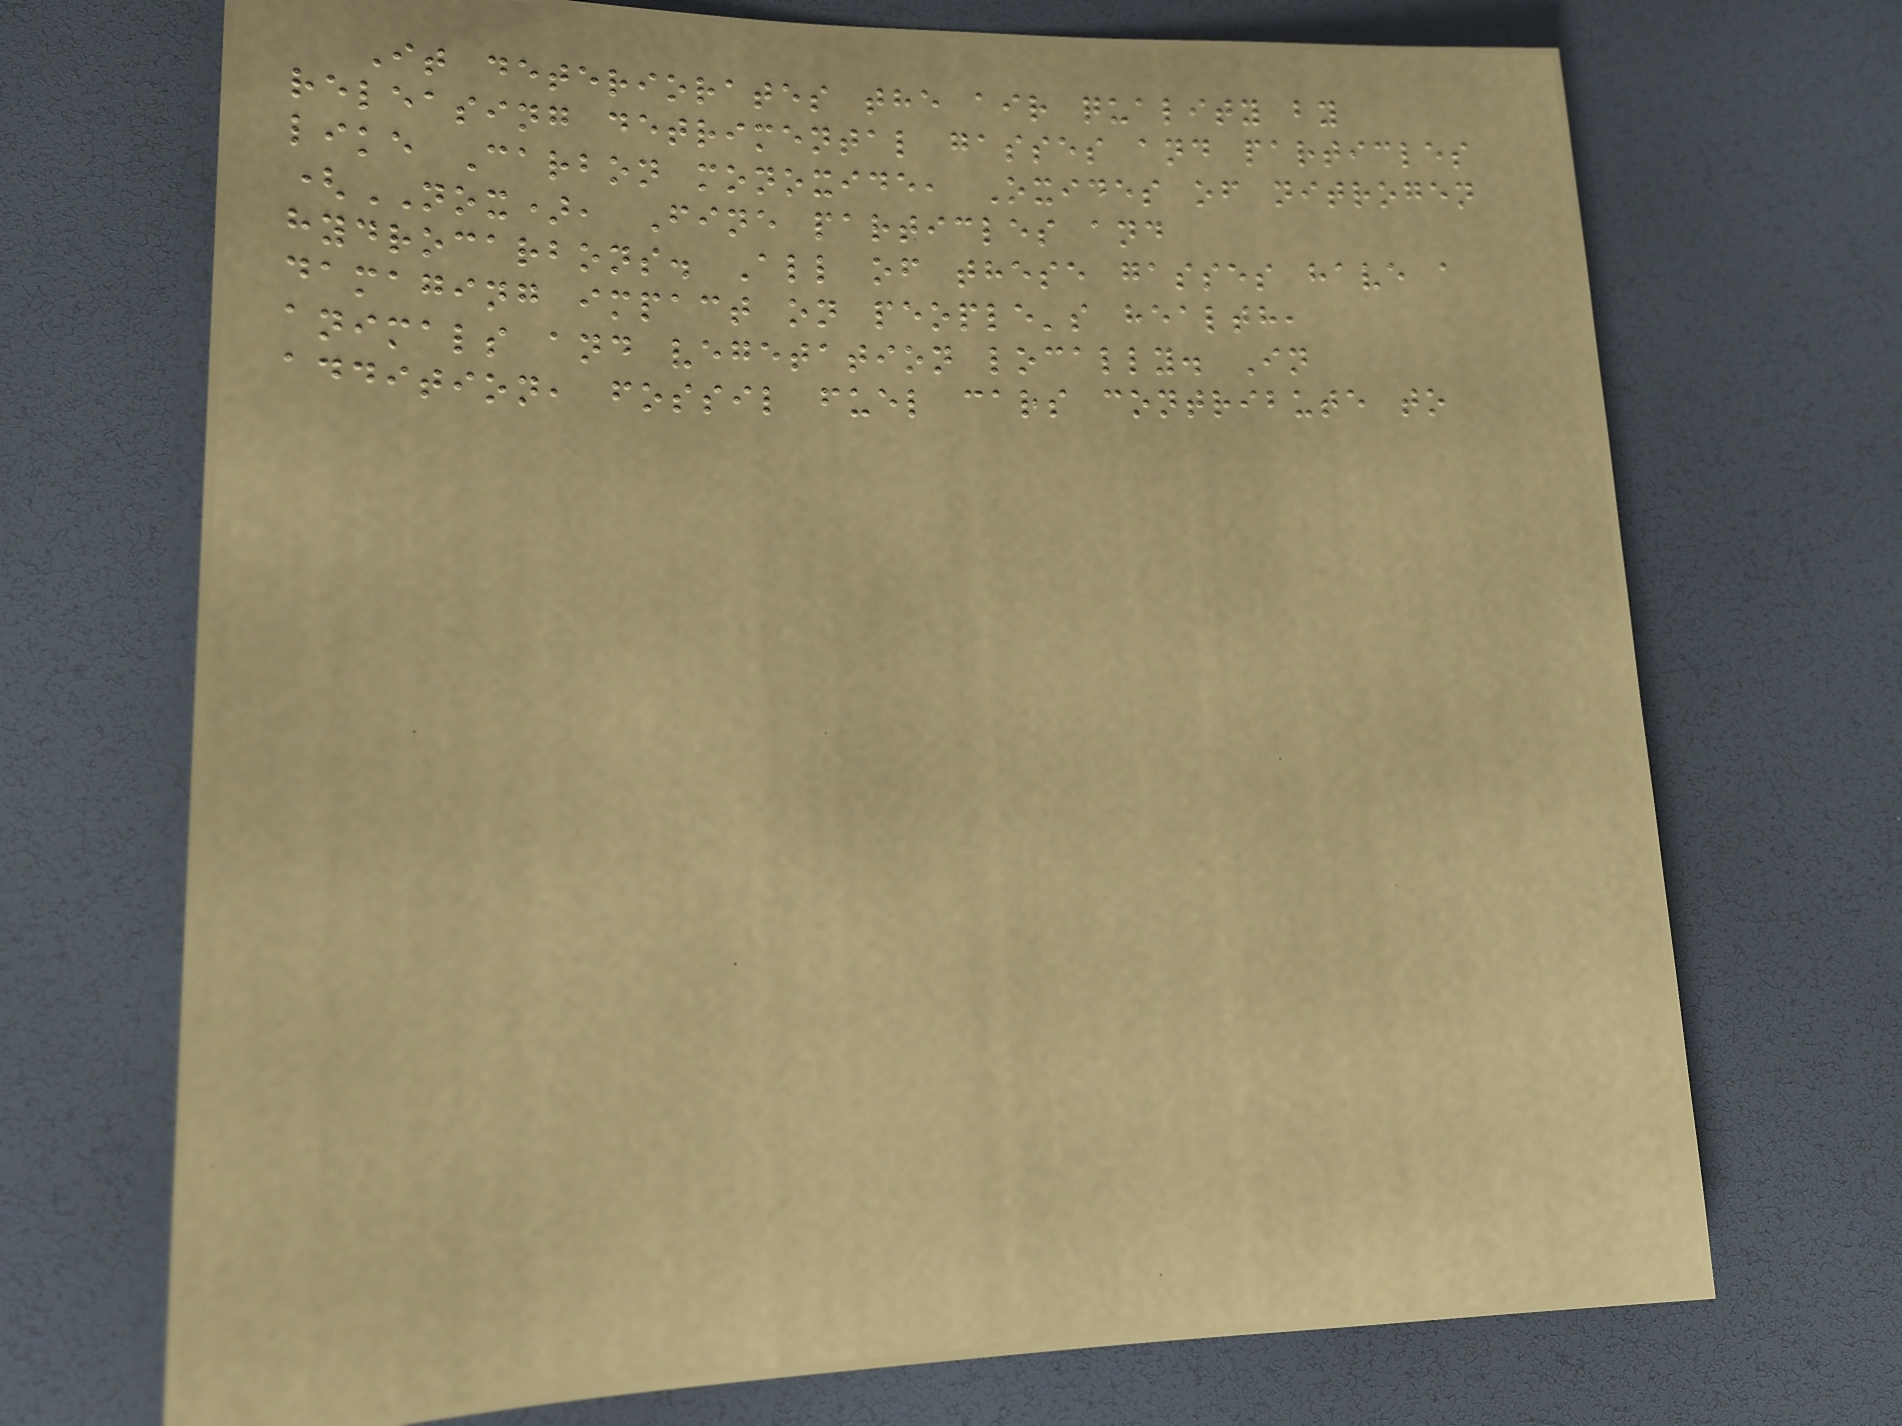It deteriorates the air quality by
releasing detrimental gasses and particles
like Carbon monoxide, Oxides of nitrogen
(NOX), Fine particles and
hydrocarbons. All of these gasses have a
damaging impact on people's health,
animals and vegetation locally. In
addition, fossil fuel cars contribute to
